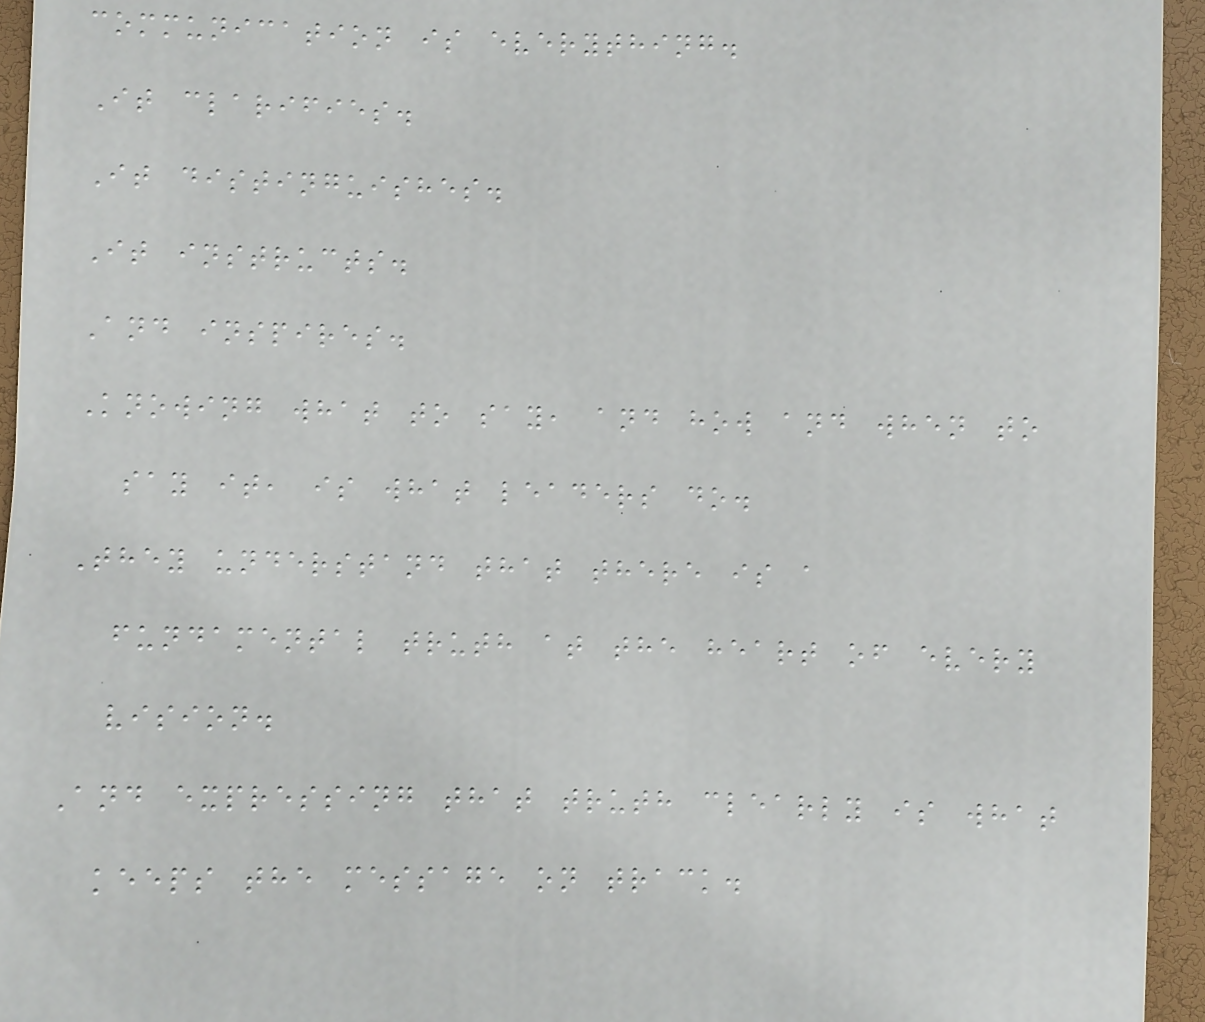communication is everything.
It clarifies.
It distinguishes.
It instructs.
And inspires.
Knowing what to say, and how and when to
say it, is what leaders do.
They understand that there is a
fundamental truth at the heart of every
vision.
And expressing that truth clearly is what
keeps the message on track.
